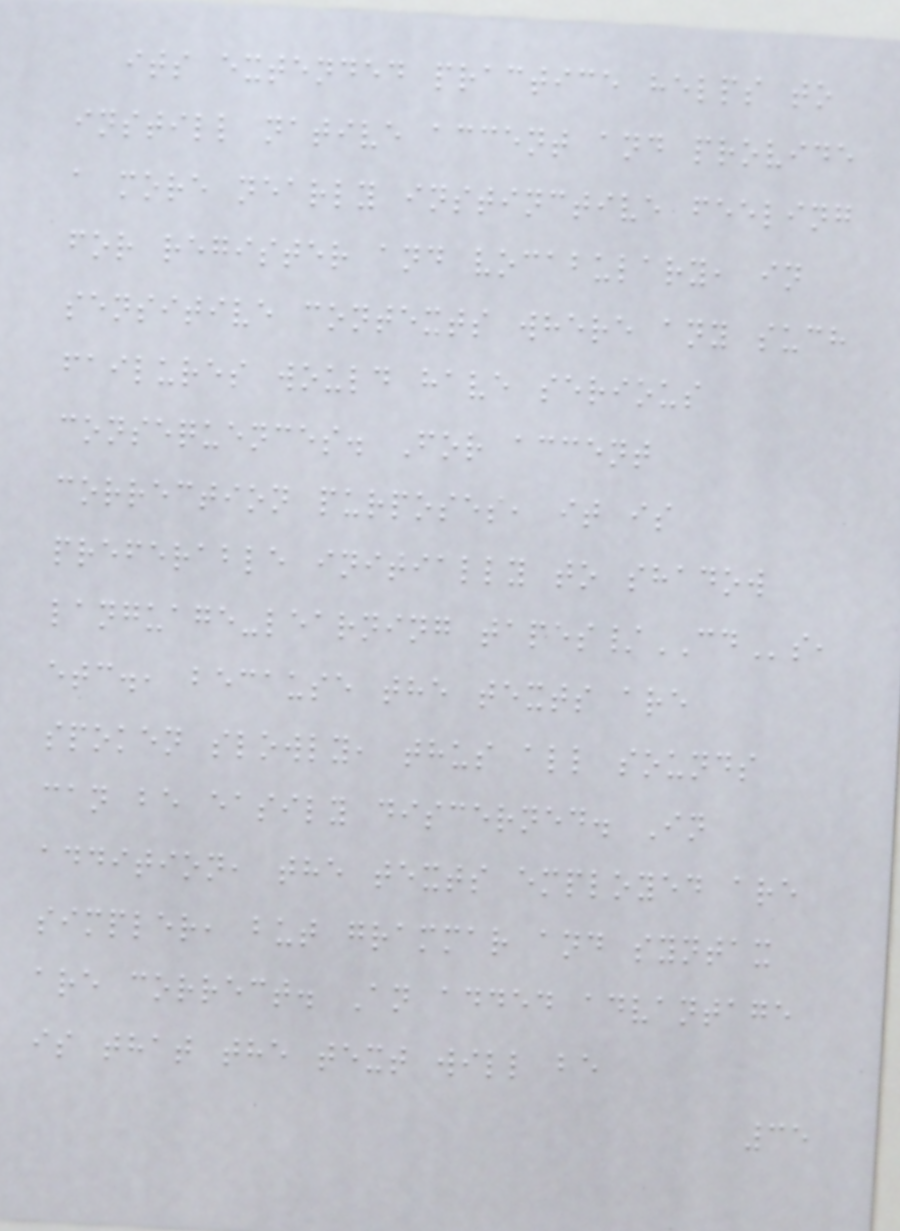its extended practice helps to
instill native accent and provide
a more nearly instinctive feeling
for register and vocabulary, in
sensitive contexts where any such
failures would have serious
consequences. For accent
correction purposes, it is
preferable initially to shadow
language-learning tapes/CDs,
etc., because the texts are
spoken slowly, thus all sounds
can be easily discerned. In
addition, the texts employed are
simpler, but grammar and syntax
are correct. An added advantage
is that the text will be
35
